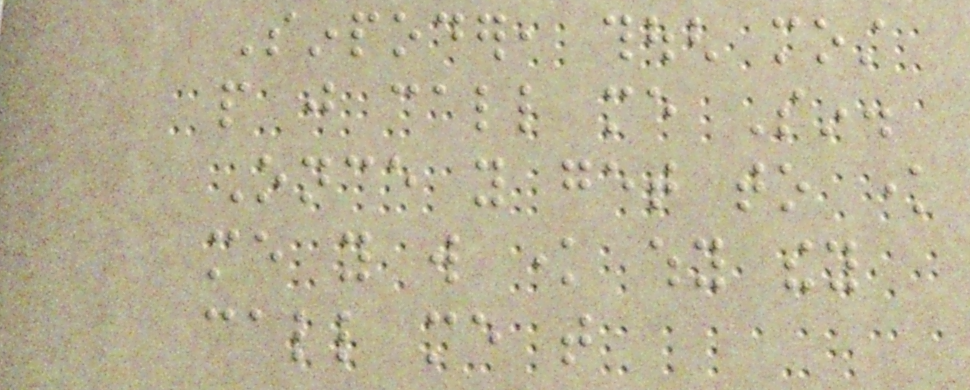Sinpoder, though most
people just call me Sin.
Once you get to know
me you will know why they
call me that
